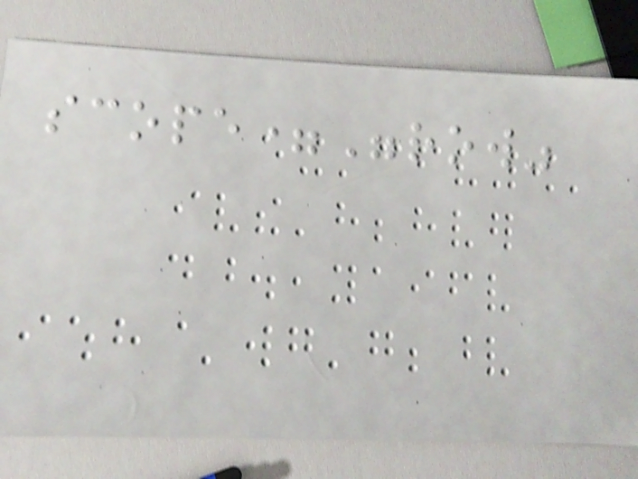scope="row"
